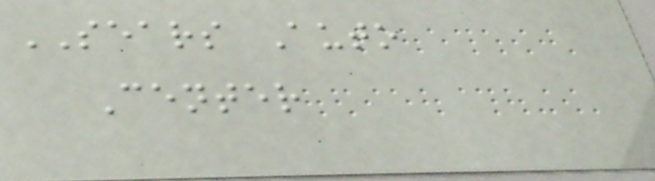SEARS Auto
Center
